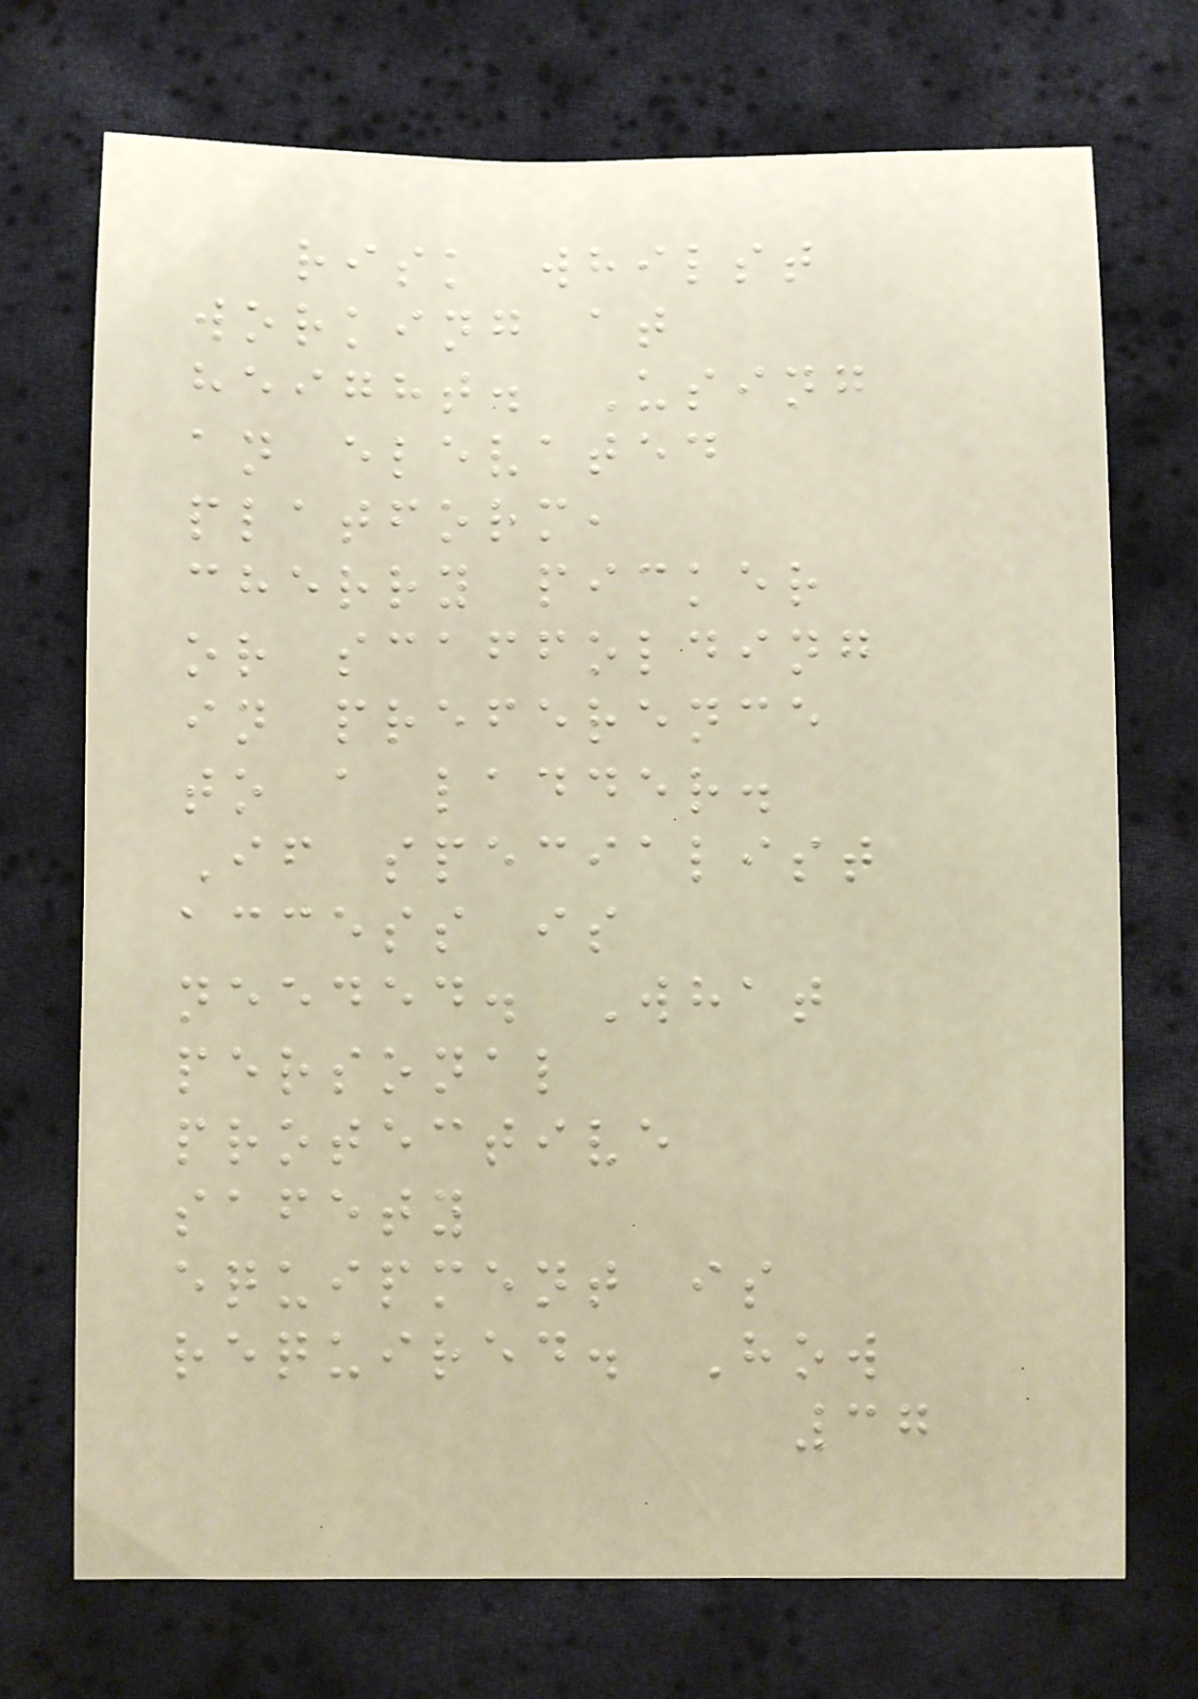risk whilst
working at
height. Using
an elevated
platform,
cherry picker
or scaffolding
in preference
to a ladder.
If specialist
access is
needed. What
personal
protective
safety
equipment is
required. How
37
